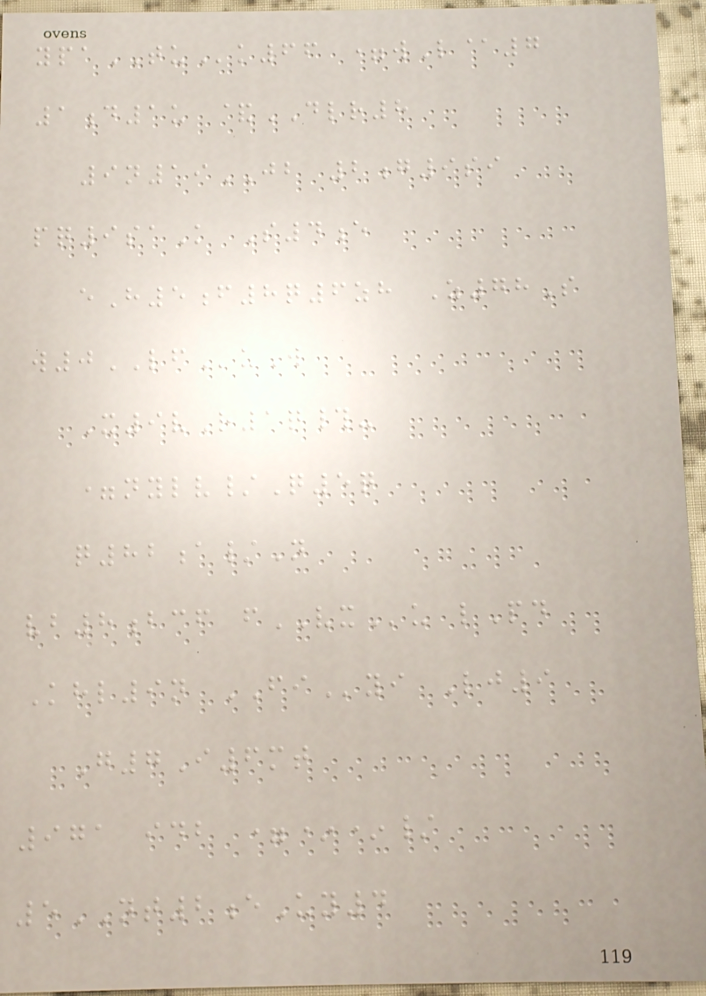ypaTUk66 =wL@7
1d1u &DLR8
9n19JB 2g9si
pq9saK S4e
eH5f8q6zh Z78S
w0LFuW
X9vR1q#-
=nylv/Q5q
q82a/N
vb8bcf fVXu lPd
Khl9n FIyi Lj9
G7I6mt
971 idb =**/
5NT2eUy4
